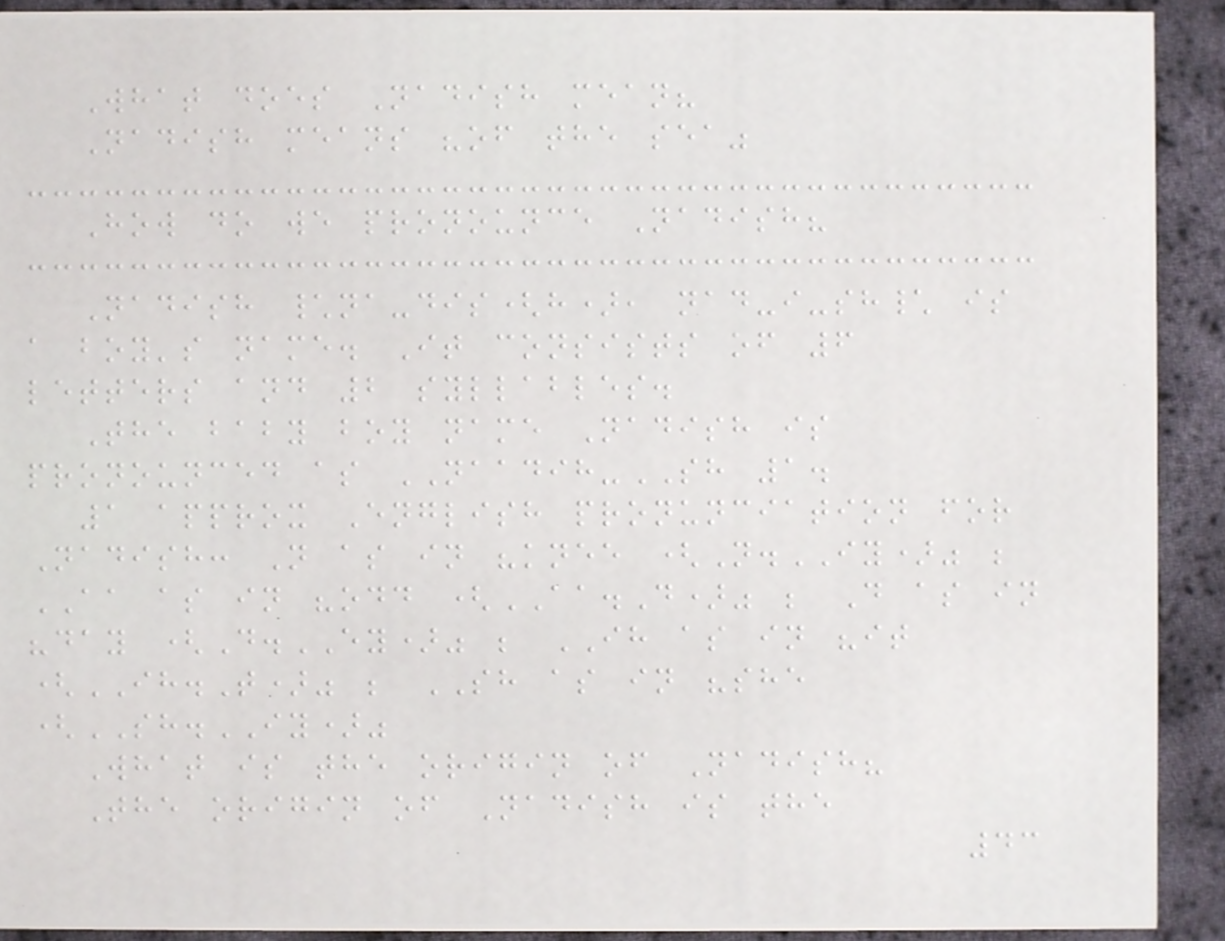What does Nadish mean?
Nadish means "of the sea"
How do we pronounce Nadish?
Nadish \na-dis(h), nad-i-sh\ is
a boy's name. It consists of 6
letters and 2 syllables.
The baby boy name Nadish is
pronounced as NAADIH-SH 1.
1 approx English pronunciation for
Nadish: N as in "knee (N.IY)" ;
AA as in "odd (AA.D)" ; D as in
"day (D.EY)" ; IH as in "it
(IH.T)" ; SH as in "she
(SH.IY)"
What is the origin of Nadish?
The origin of Nadish is the
43
